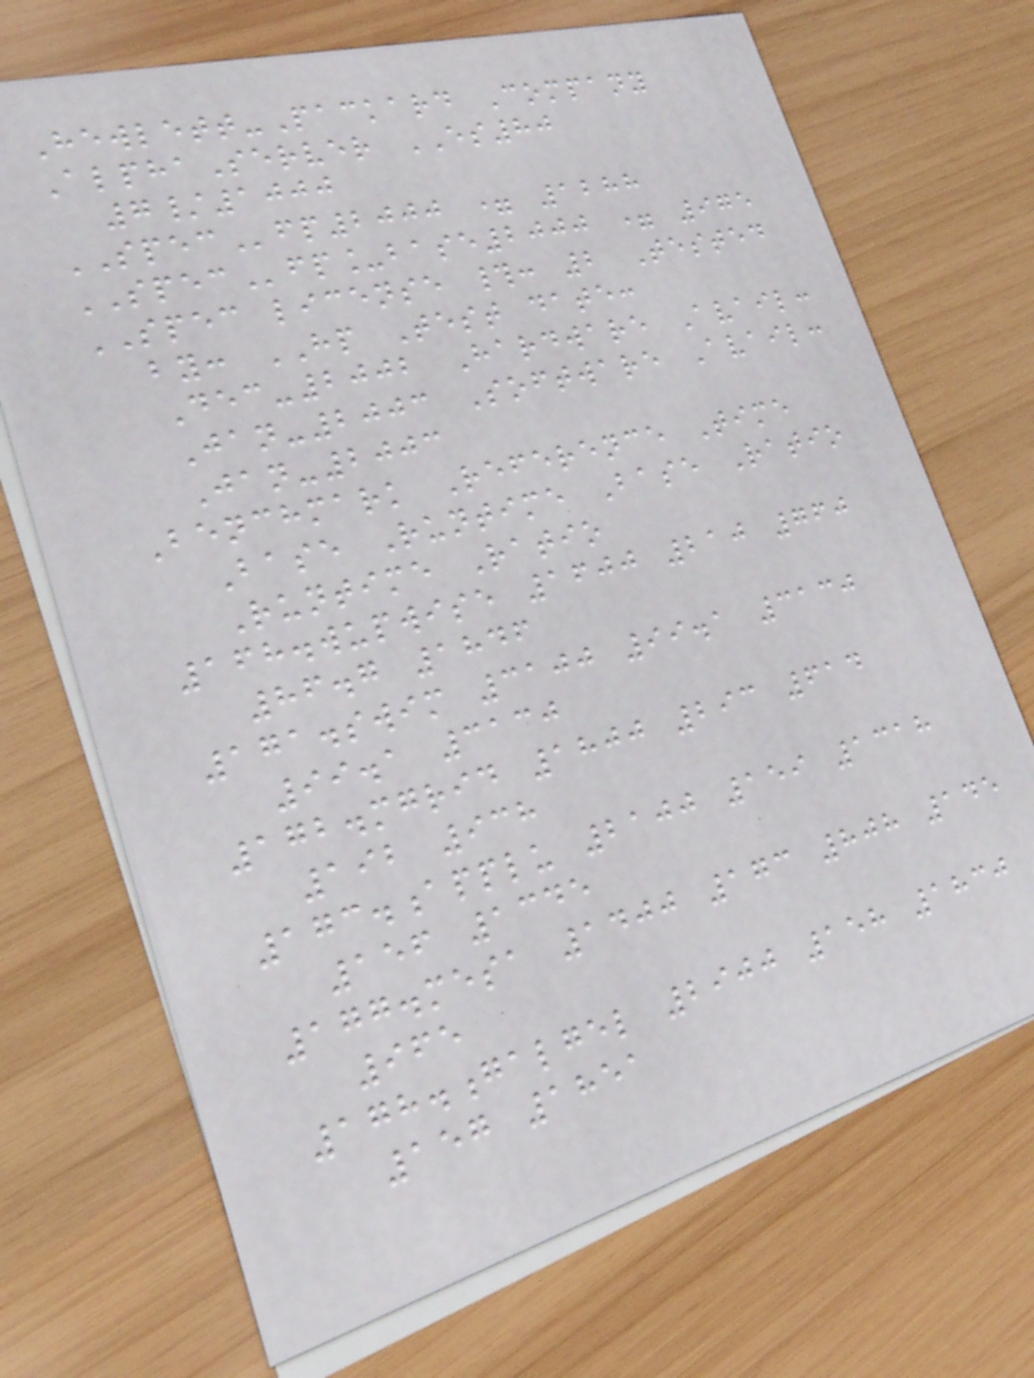Hewlett-Packard Company
AlphaServer ES80
7/1000
SPECfp2000 = 1288
SPECfp_base2000 = 975
SPEC license #: 2 Tested
by: HP Test date:
Dec-2002 Hardware Avail:
Jan-2003 Software Avail:
Jan-2003
Benchmark Reference Time
Base Runtime Base Ratio
Runtime Ratio
168.wupwise 1600 210 760
86.7 1846
171.swim 3100 99.1 3130
99.1 3130
172.mgrid 1800 293 614
192 938
173.applu 2100 159 1318
156 1345
177.mesa 1400 173 808 145
965
178.galgel 2900 158 1830
157 1851
